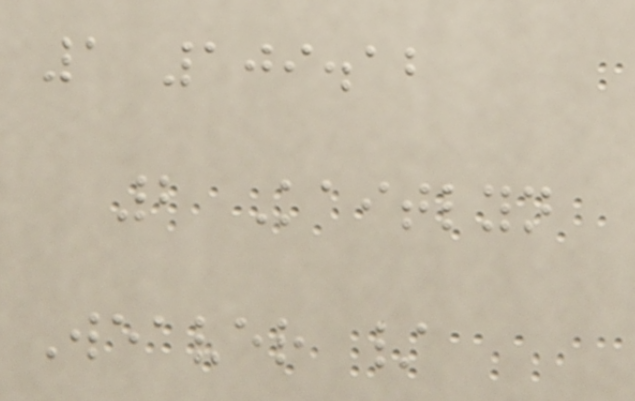1 109.12
2 Kaitlyn
Weaver /
